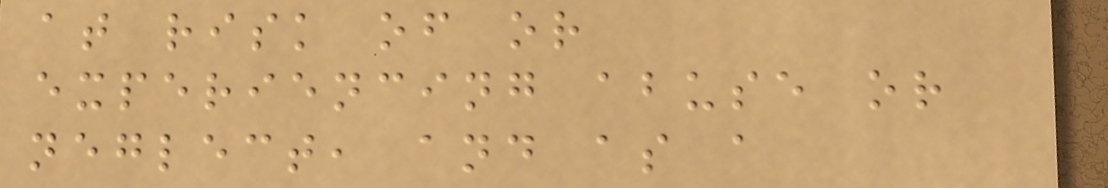at risk of or
experiencing abuse or
neglect, and as a
